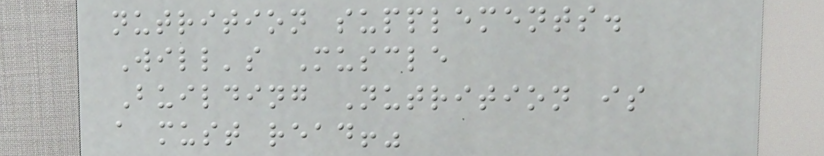nutrition supplements.
Will's Muscle
Building Nutrition is
a must read!"
